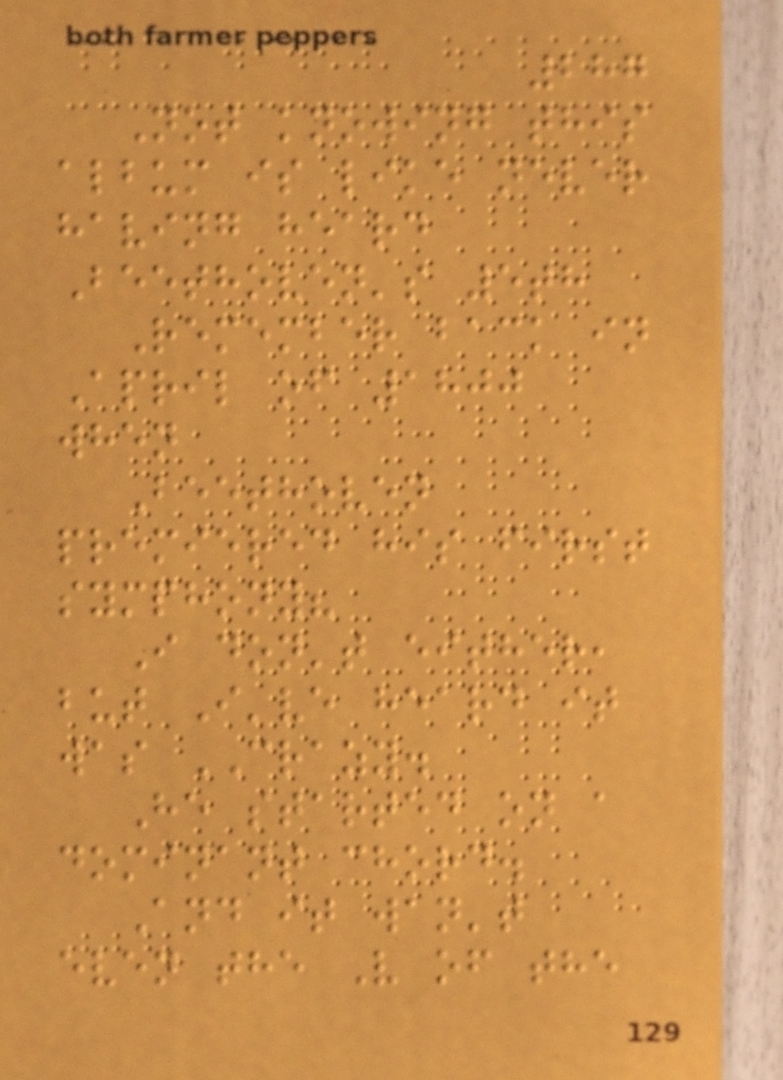287
Not knowing this
album is like never
having heard
Beethoven's 5th
Remember back in
April of 1800
when
Beethoven
premiered his first
symphony?
I don't either,
but I've heard it
was CRAZY.
He started on a
dominant chord.
And it wan't
even the V of the
